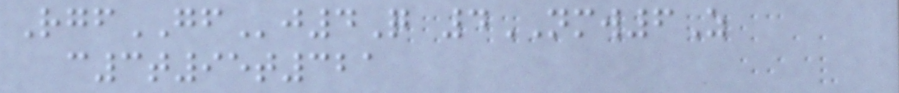RgfGFj4Q 4NMW6Z
c3t95t321
